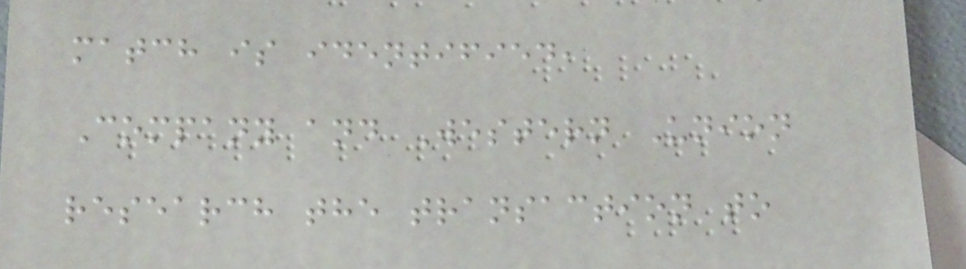match is identified,
Company and Western Union
research the transaction to
